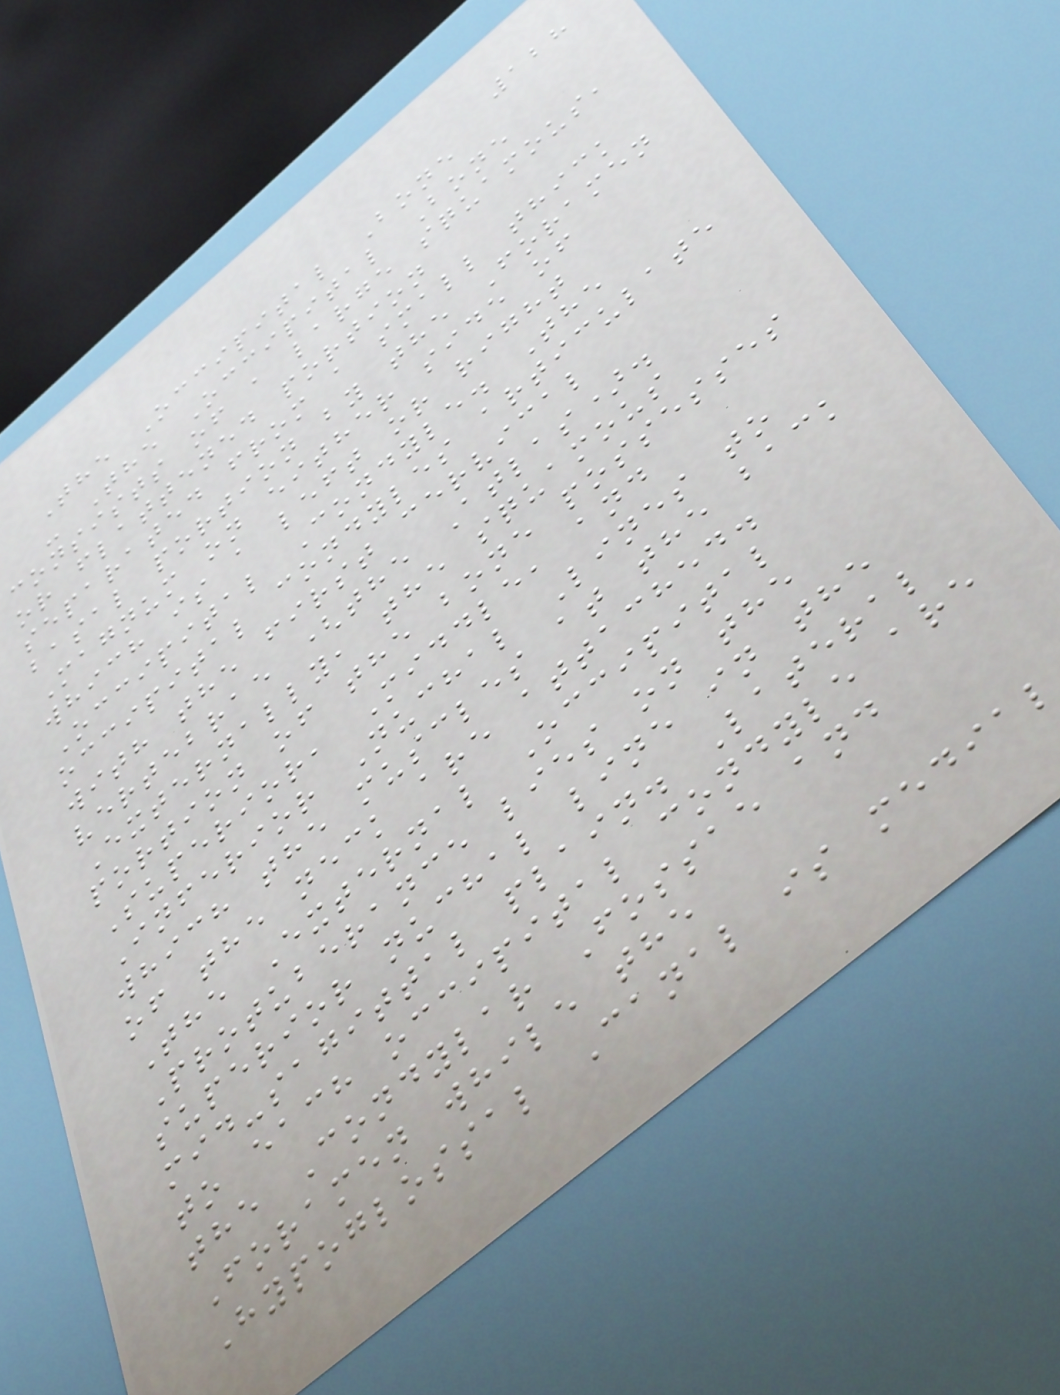128
The Occipital Bone
- The Occipital Bone
consists of a large squamous,
or flattened portion
separated from a small thick
basal portion by the Foramen
Magnum on either side of
which is a left or right
Occipital Condyle. The
occipital condyles articulate
with the first cervical
vertebrae (the Atlas).
Externally, the squamous
portion of the bone possesses
Superior, Middle, and
Inferior Nuchal Lines to
which the muscles at the back
of the neck are attached.
The External Occipital
Protuberance lies on the
superior nuchal line in the
mid-sagittal plain. Lateral
to each occipital condyle are
the Condylar Fossae and
Foramen while the
Hypoglossal Canal is medial
